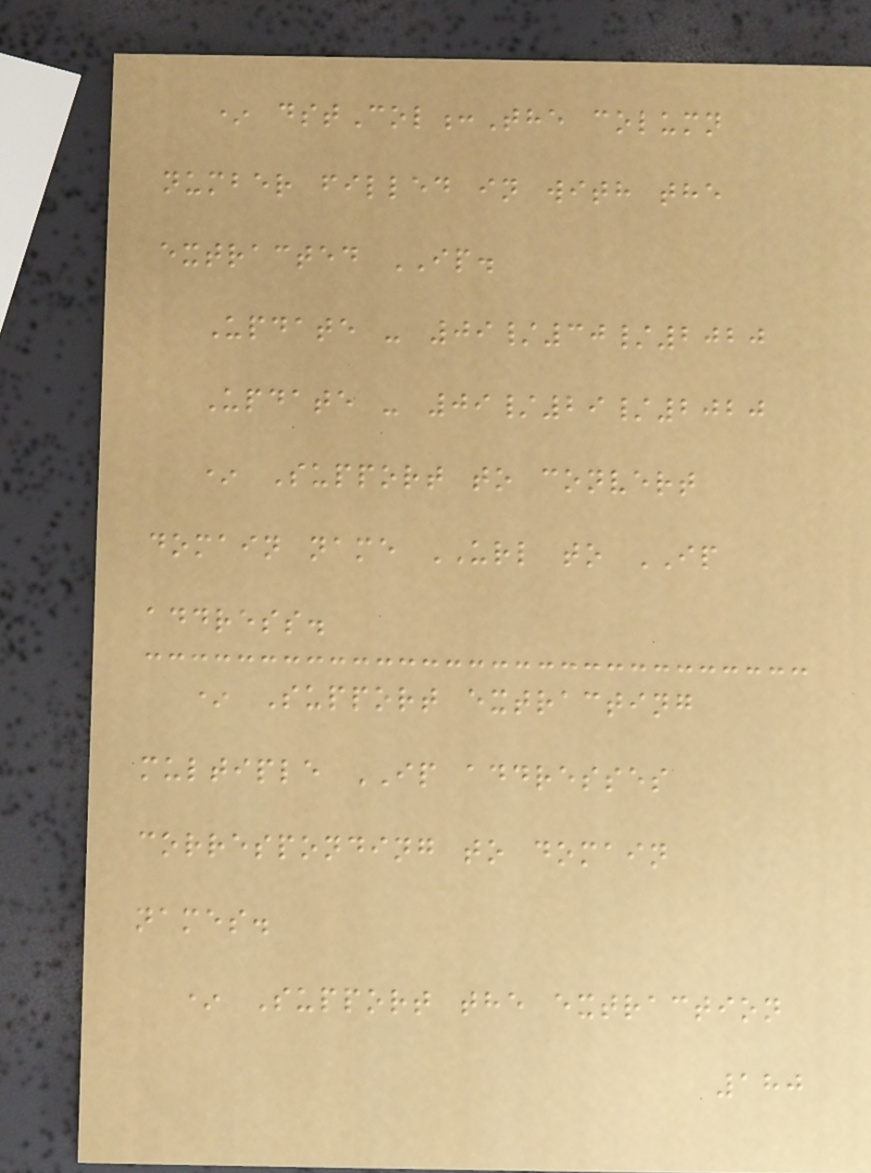* dstCol:The column
number filled in with the
extracted IP.
Update - 09/30/2020
Update - 09/29/2020
* Support to convert
domain name URL to IP
address.
* Support extracting
multiple IP addresses
corresponding to domain
names.
* Support the extraction
180
